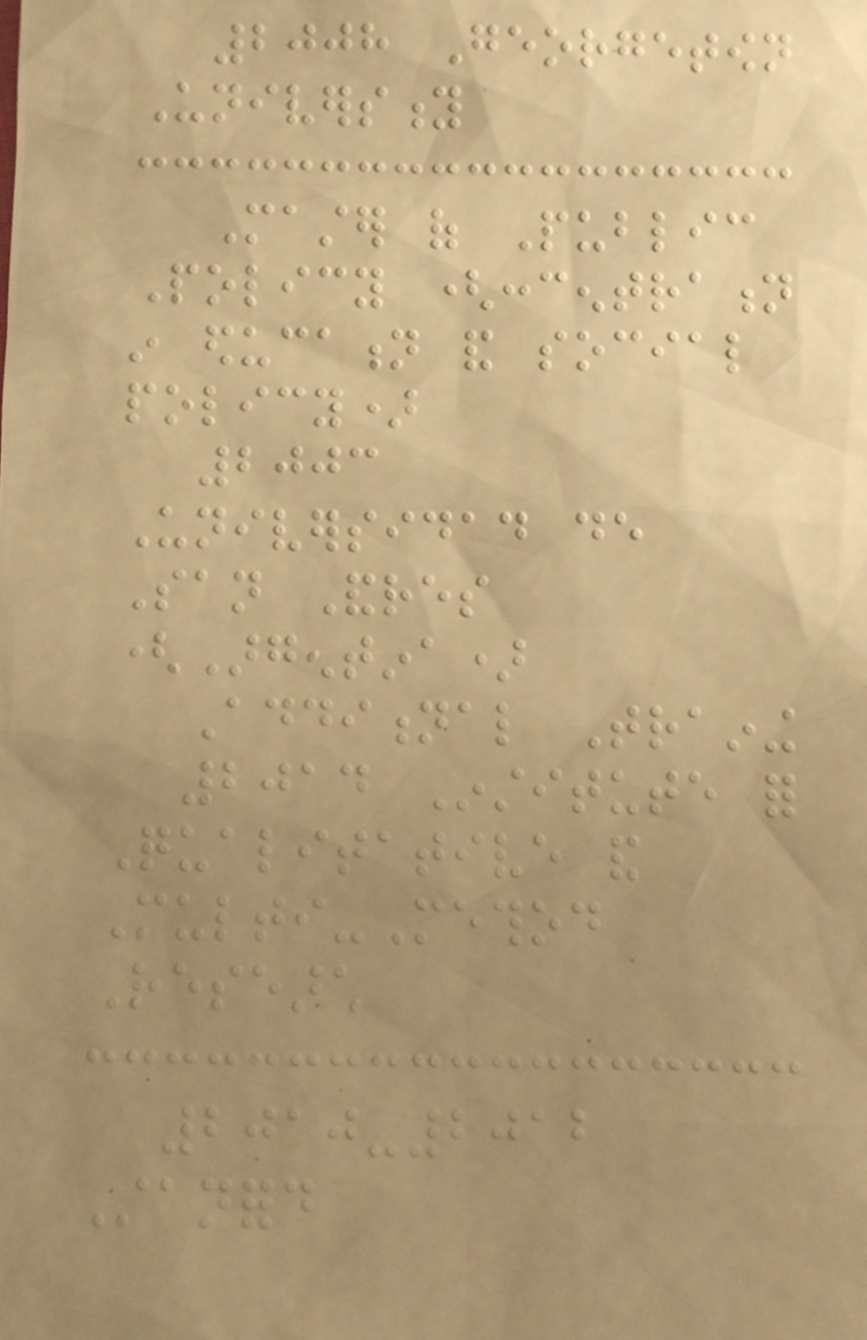2008 Georgetown
University
Master of Public
Policy (concentration
in education and social
policy)
2003
Universidad de
San Andres
(Argentina)
Additional Training
2014 Institute for
Qualitative and
Multi-Method
Research
2010-2012
Stanford
